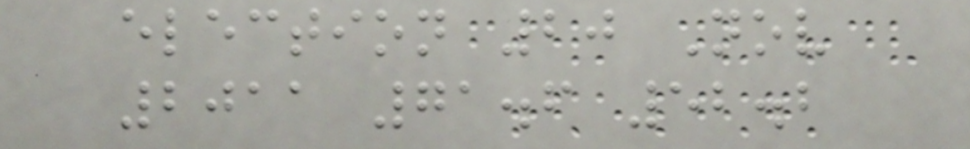election 20 Nov
2011 71.6 52.2
